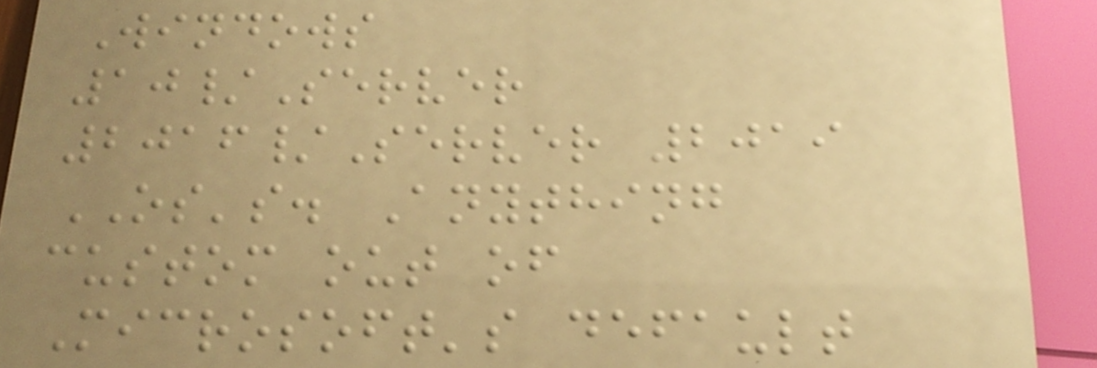Windows
10/Server
2016/Server 2019
OS's. Anything
custom out of
Microsoft's default
